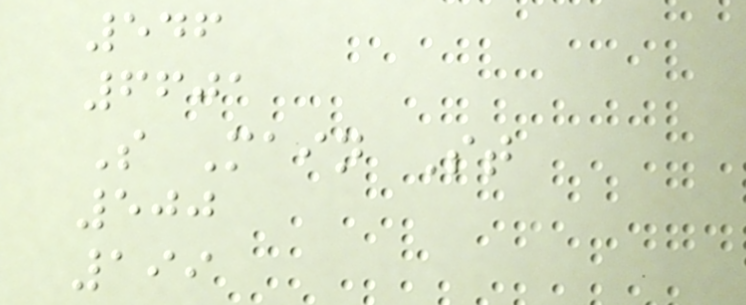546
6601
S Main St
500
199
